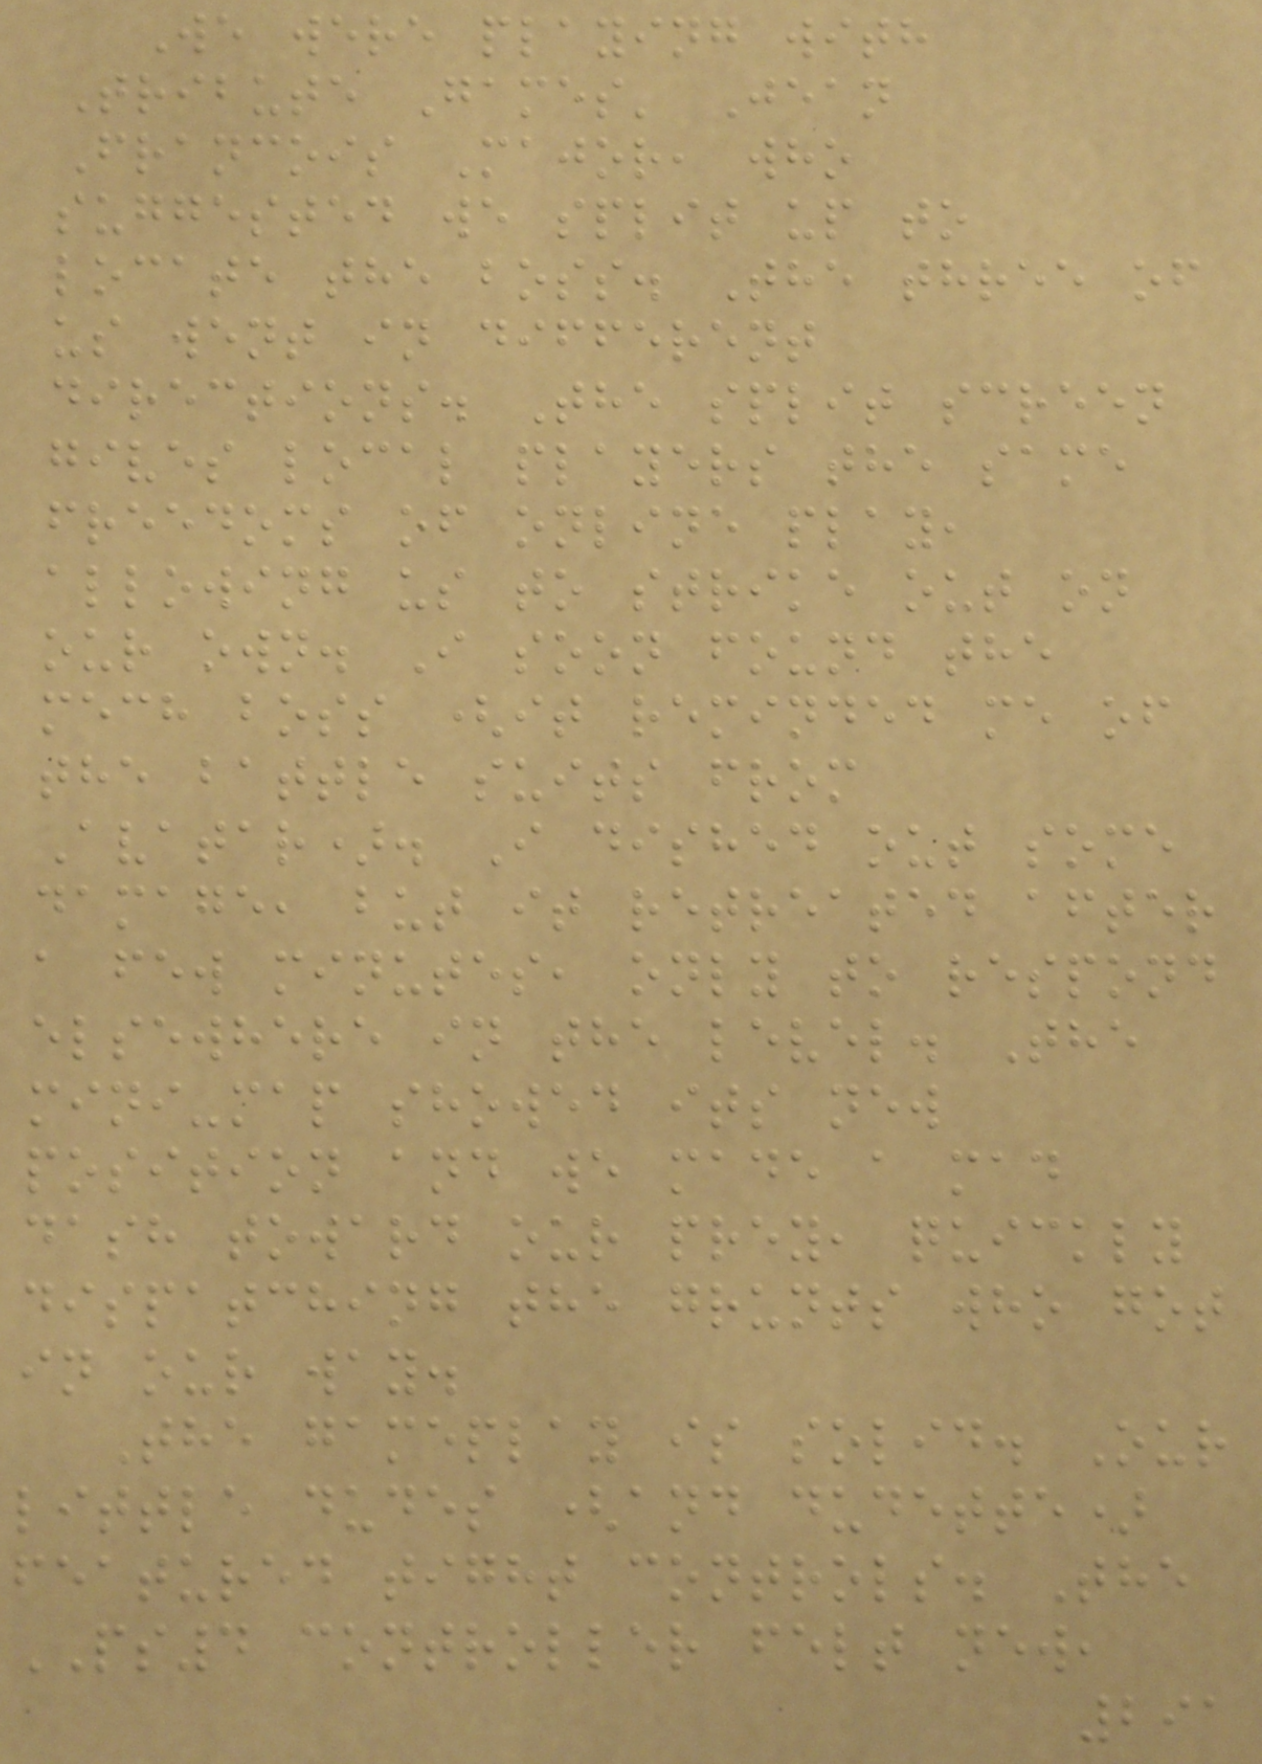We were playing with
Tribute Games' Jean
Francois Major, who
suggested we split up to
locate the boss. The three of
us went in different
directions. The split screen
gives local players the same
freedoms of online play,
allowing us to strike out on
our own. I soon found the
mech boss (it reminded me of
the battle suits from
Avatar). I dished out some
damage, but it retreated after
a few minutes, only to respond
elsewhere in the level. The
mini-map showed its new
position and we made a mad
dash toward our prey, quickly
dispatching the grunts who got
in our way.
The gameplay is solid. Our
little dudes (and dudette)
featured tight controls. The
PS4 controller felt new,
291
